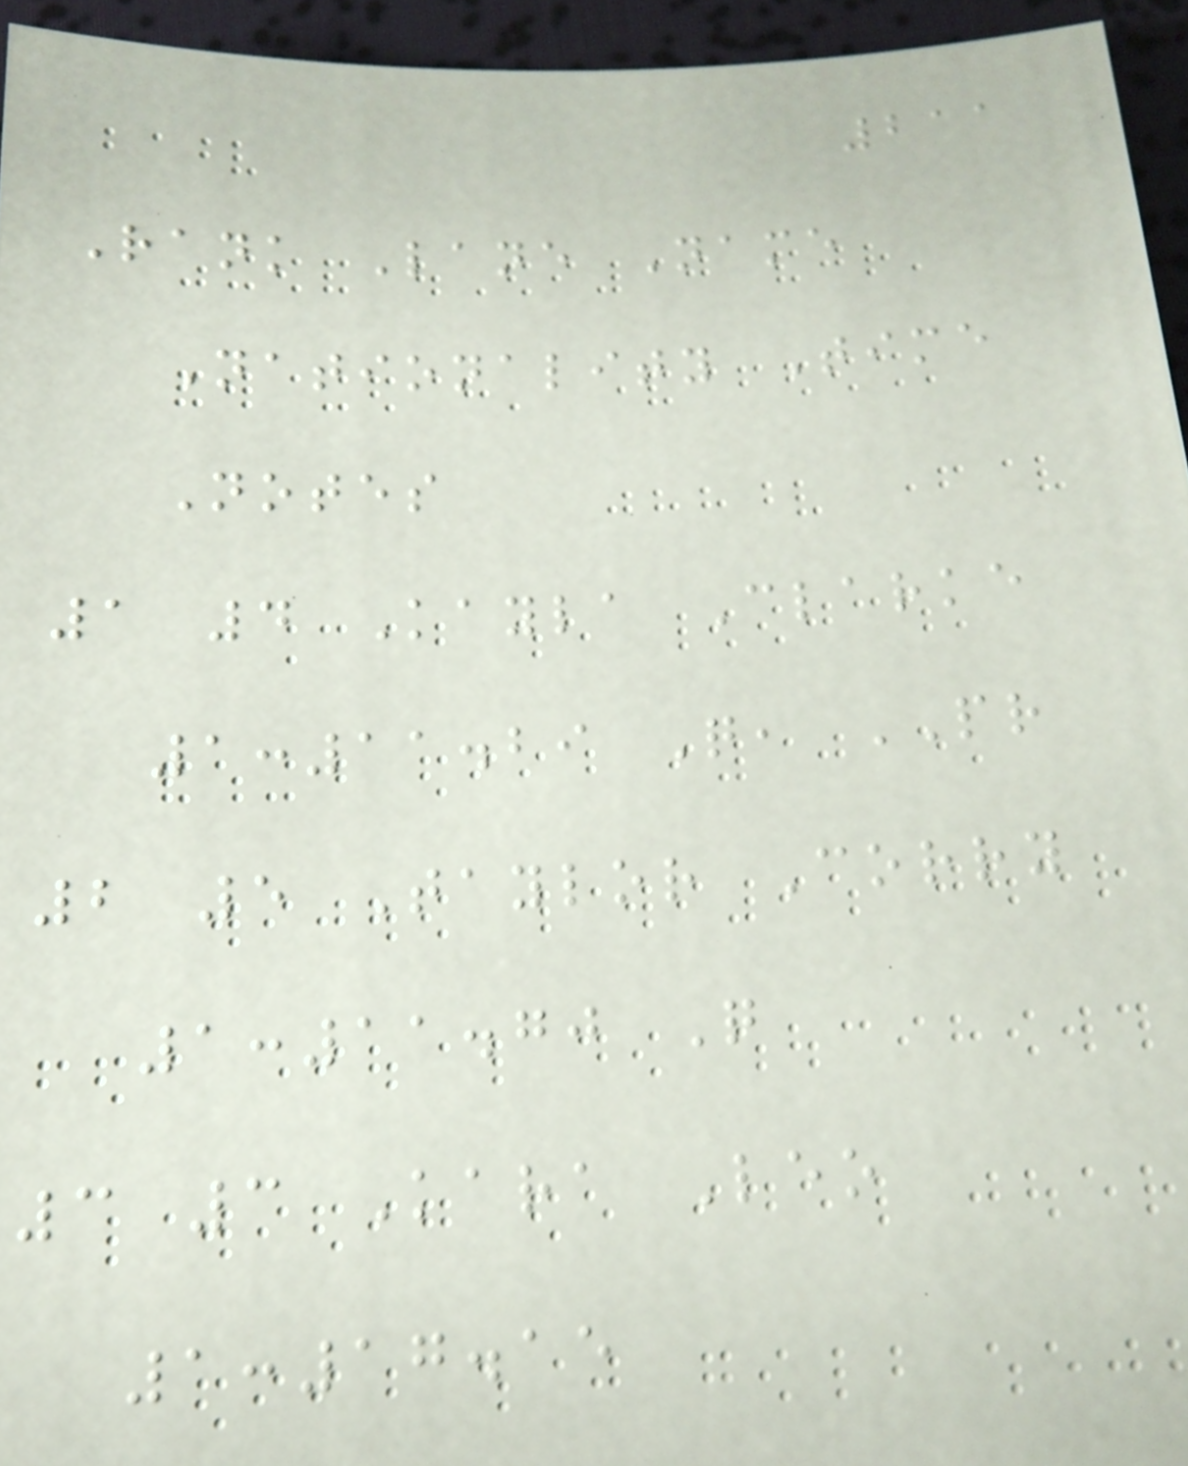211
Rank Lane Name
Nationality Time
Notes
1 4 Kayla Clarke
1:11.29 Q, PR
2 5 Taylor Corry
1:11.70 Q
3 3 Kara Leo
1:17.15
